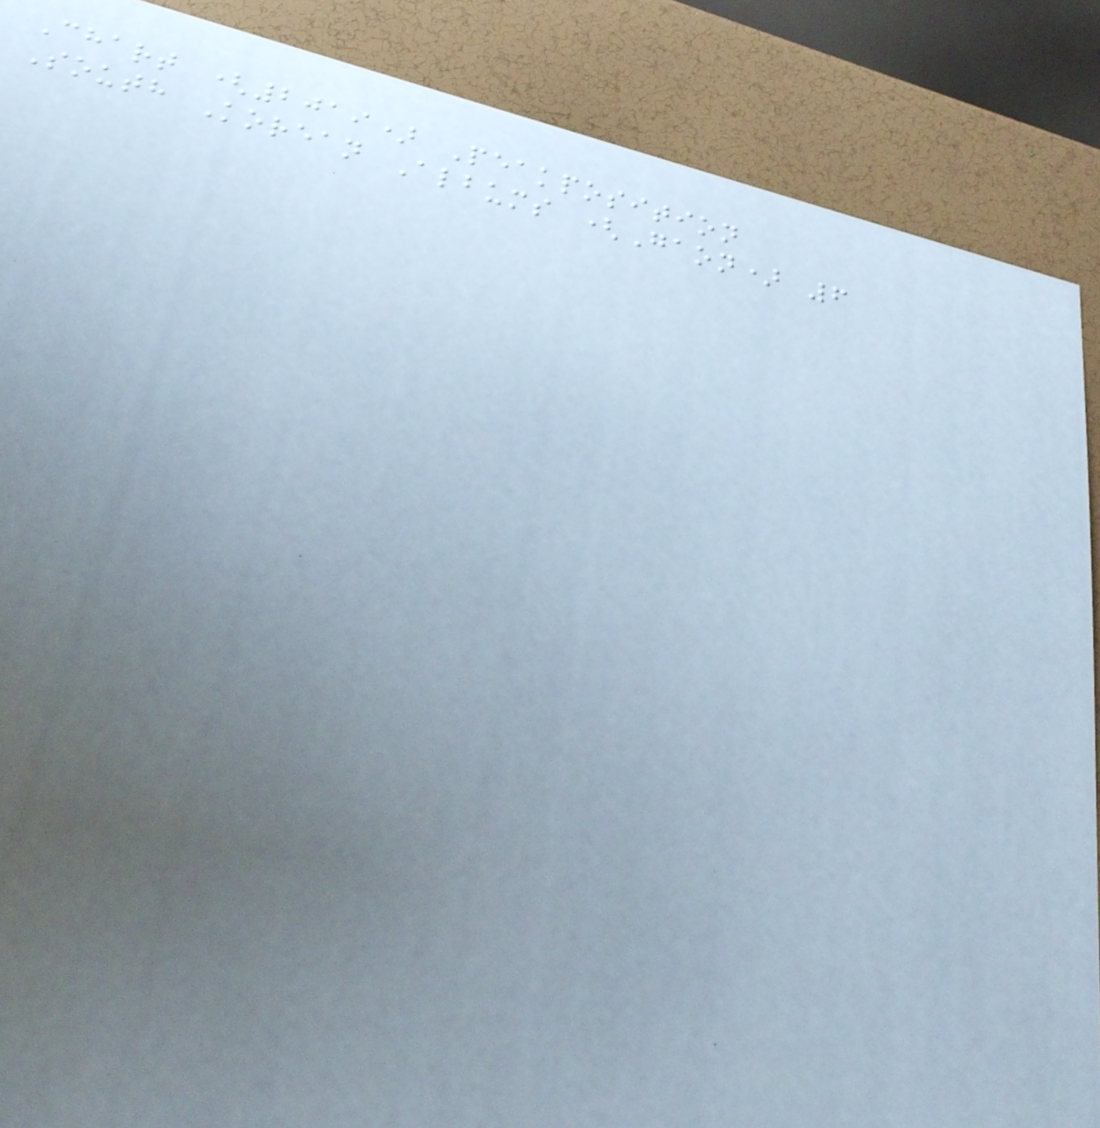Chart (2019) Peakposition
South Korean Albums (Gaon) 6
